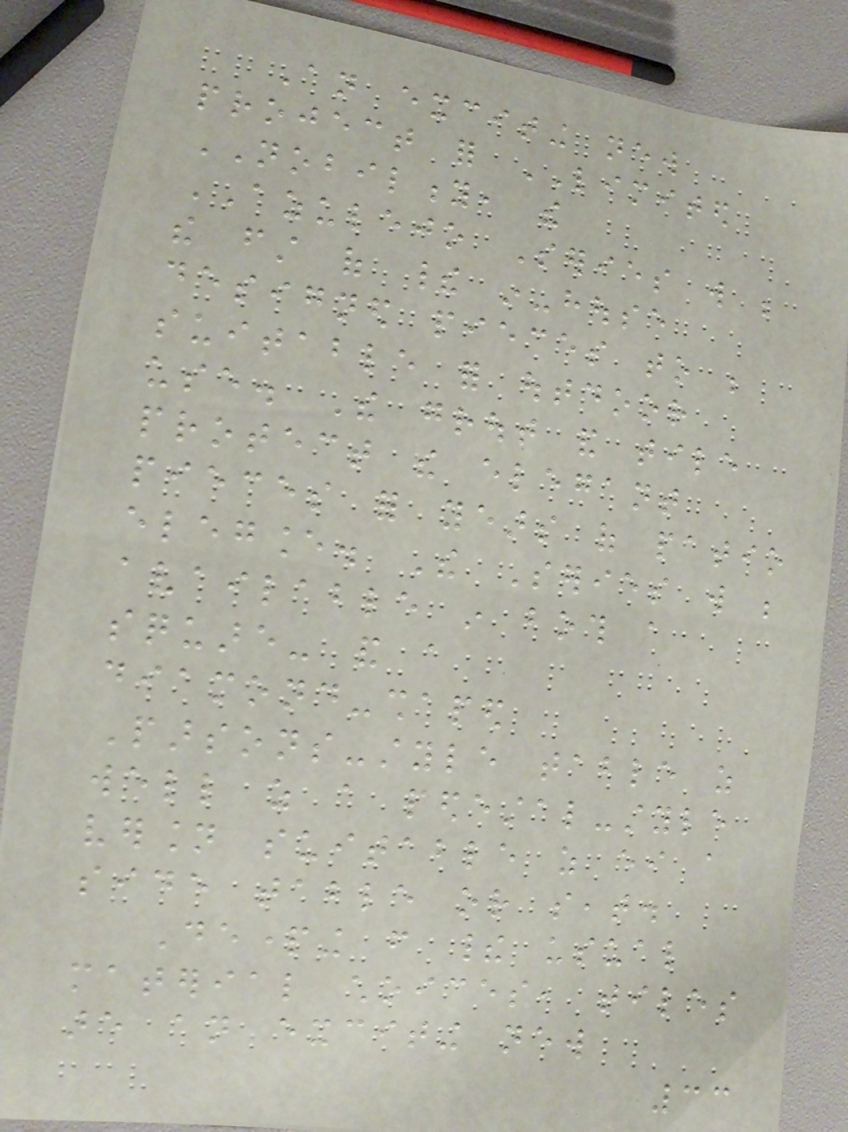An exciting new
project for LIMITED
NOBILITY, the
AZULEJO Series will be
the first of their in-house
designed pieces to be
suitable for outdoor
use. The grout and tile
protect the elegant
pieces for years of patio
elegance. The Series will be
available in both a
square- and a
diamond-shaped
Parsons-style table as
well as a pedestal-style
version suitable as either a
side table or seat.
Departing from their usual
material choices, tiles
are an exciting new
33
